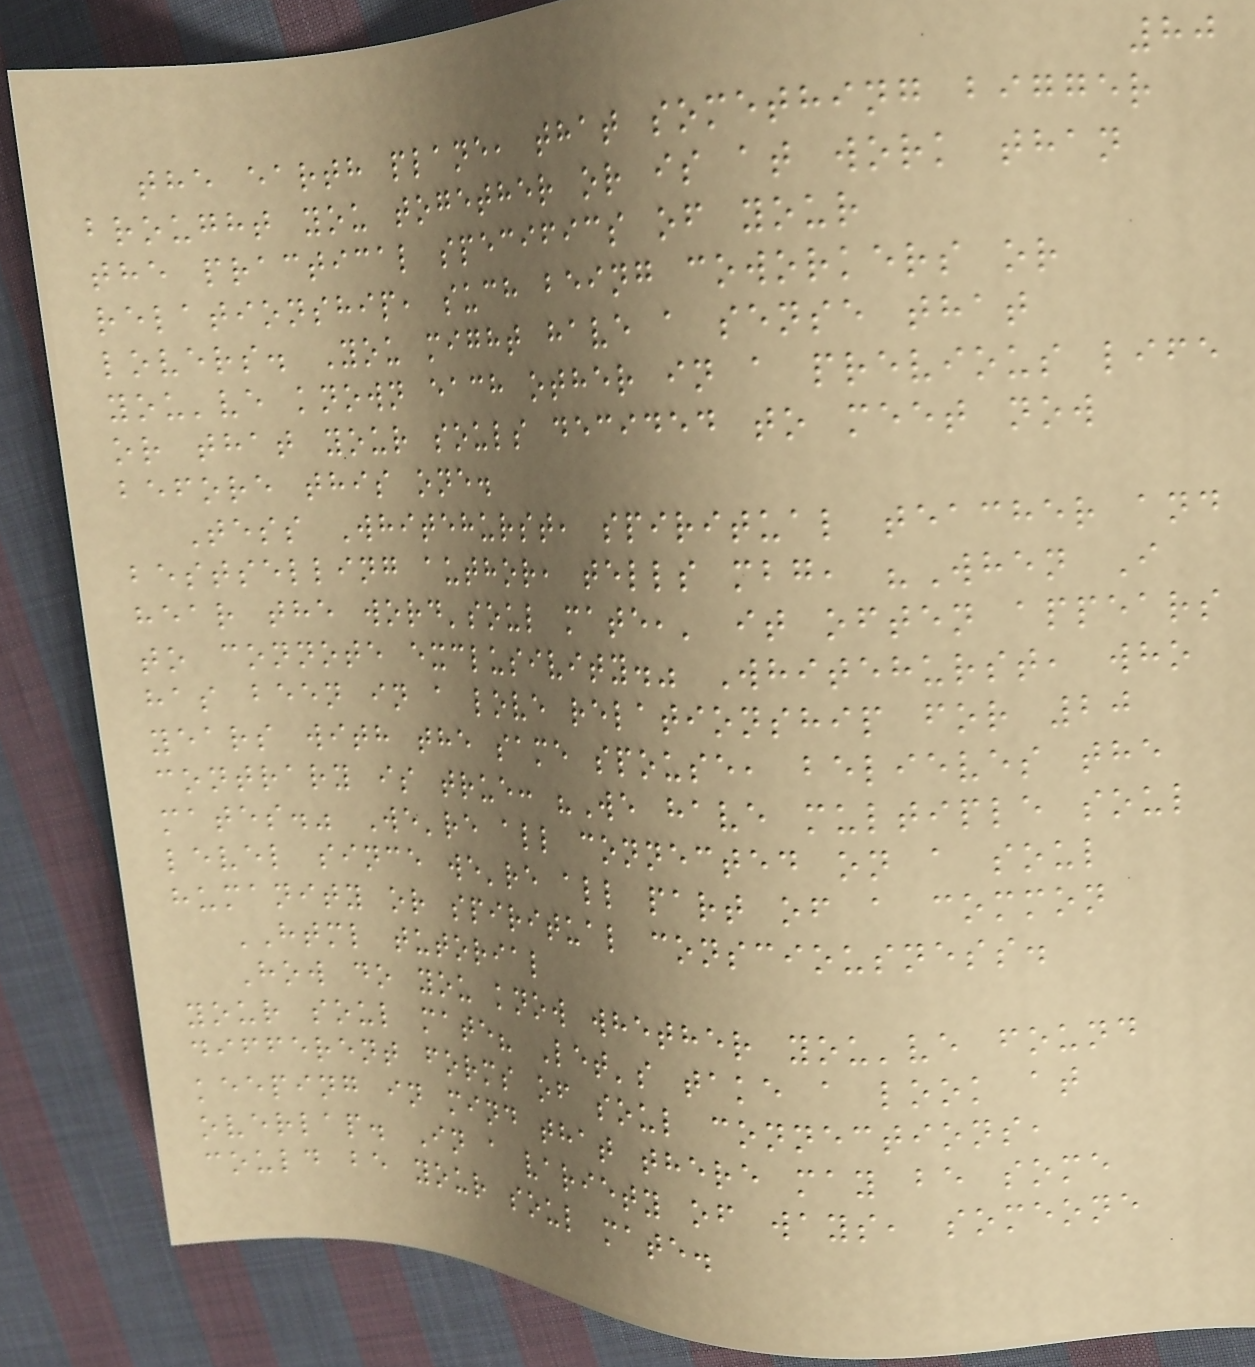80
the earth plane, that something bigger
brought you together or is at work than
the practical specifics of your
relationship, such being coworkers or
lovers. You might have a sense that
you've known each other in a previous life
or that your souls decided to meet now
before this one.
Tess Whitehurst, spiritual teacher and
bestselling author, tells mbg, "When I
hear the word'soul mate,' it often appears
to connote exclusivity." Whitehurst, who
has been in a love relationship for 20
years with the same spouse, believes the
contrary is true: "We have multiple soul
mates." We're all connected on a soul
level since we're all part of a common
humanity or spiritual consciousness.
HTML tutorial
How do you know whether you've found
your soul mate? Let's take a look at
different forms of soul connections,
keeping in mind that there may be some
overlap. In a variety of ways, someone
could be your soul mate.
